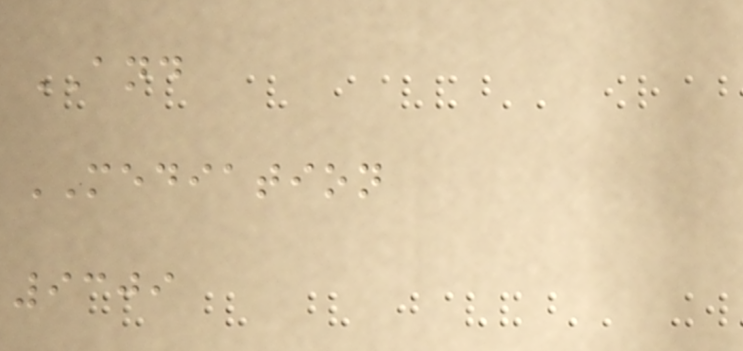AND
MEDIATION
9309
